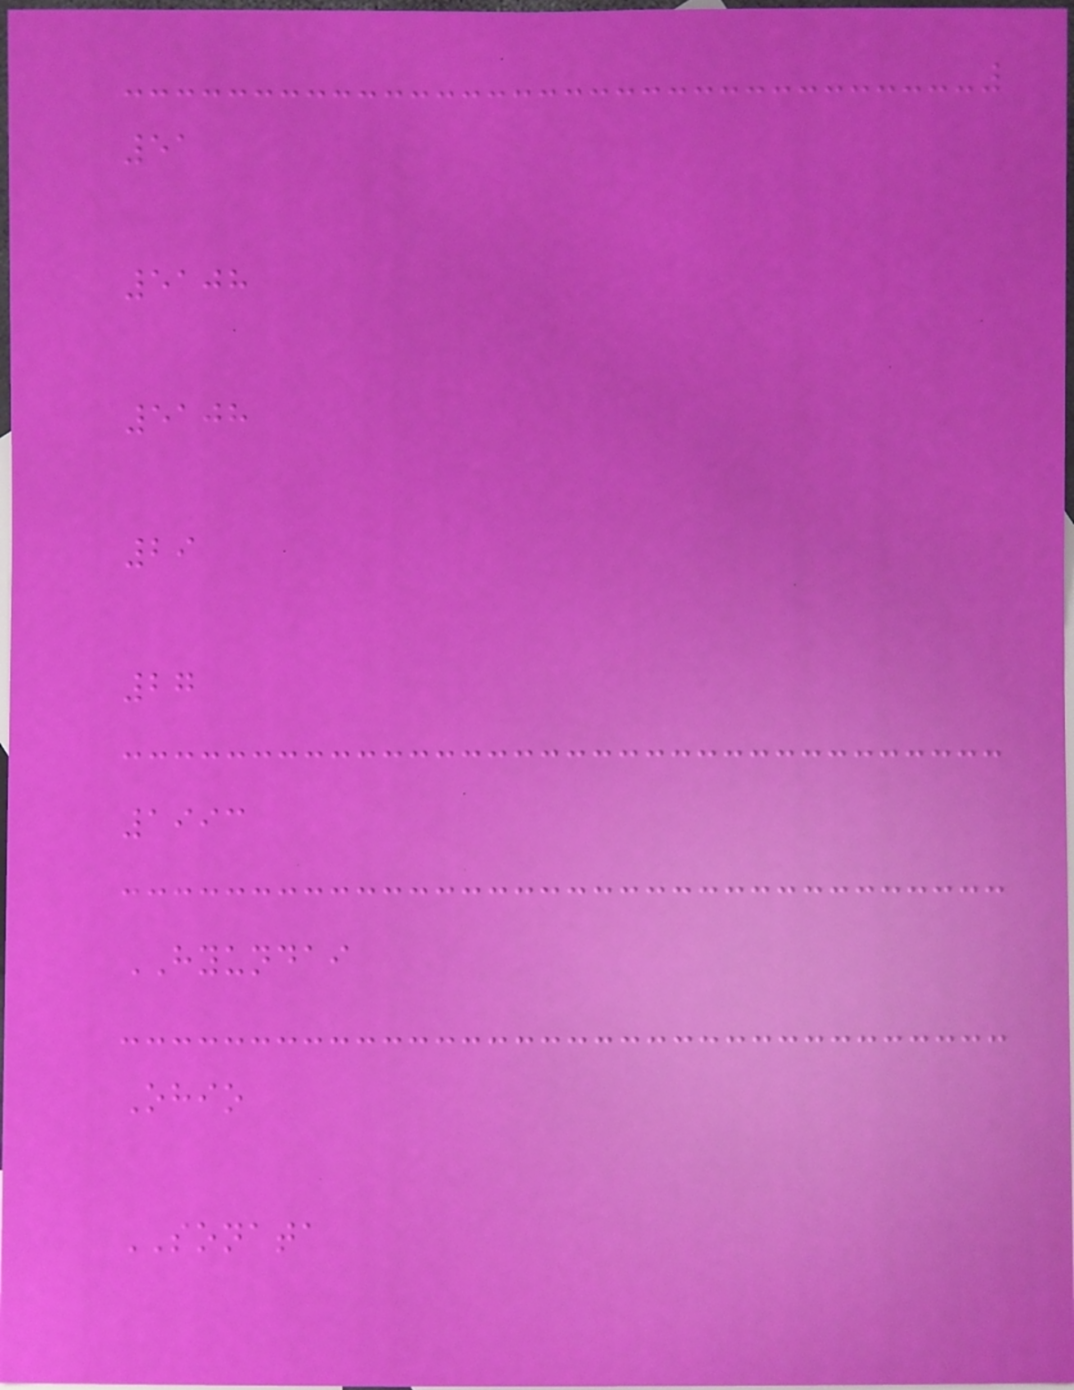51
5108
5108
29
27
1993
HYUNDAI
Ohio
SONATA
